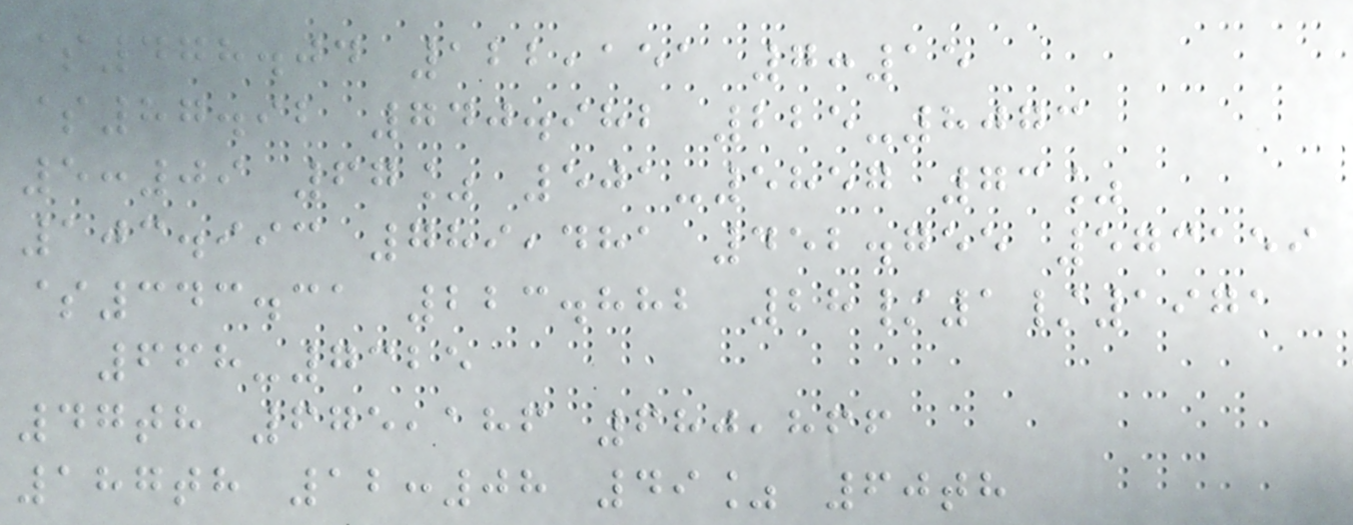$478.04 122,151 7:15
$87.92 740.982 225-8073
5:09 67% 501-5857 73%
103.993 789,481 452.755 573159
$343.31 223.882 28/1/1971
668-7325
47th 675,186 680,866
187th 12:08 49% 60th
